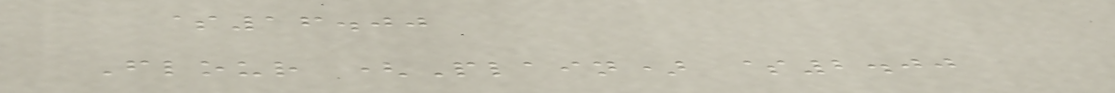$16.00
Flour (Plain) $2.00
